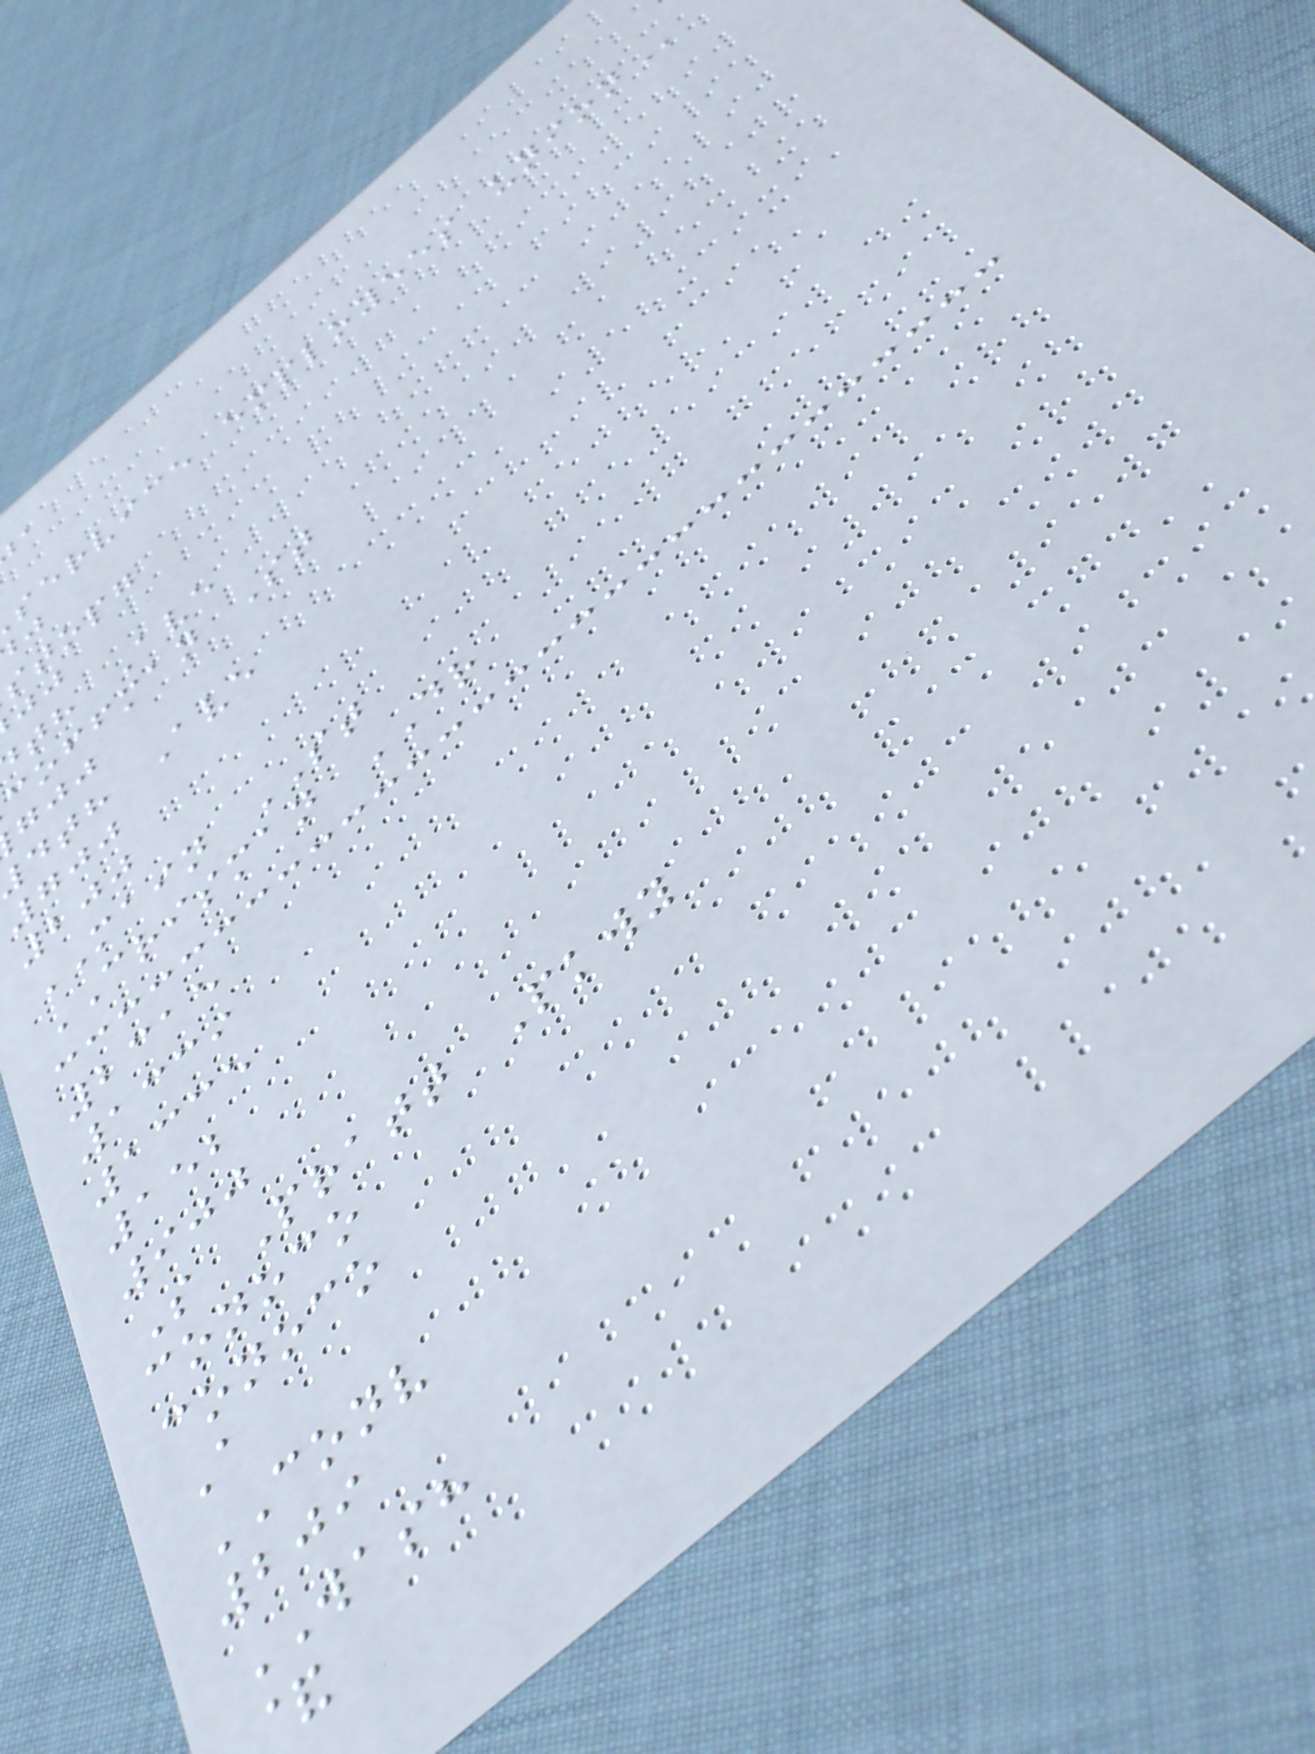service employees
stopg
th Ave
coffman St
dth Ave
700
200
MAIN ST
CRISMAN DR
2315
1339
1335
152
900
S Pratt Pkwy
conoco
conoco
A
CONV
209
WASH
